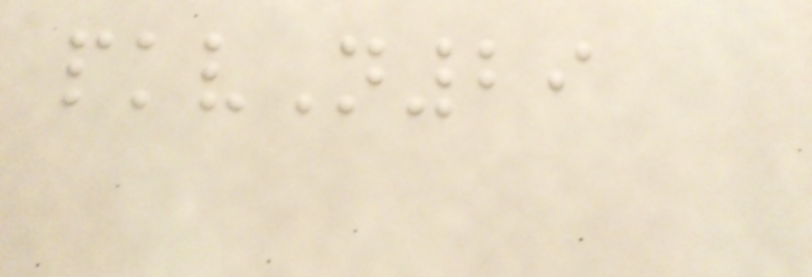pkvN29
